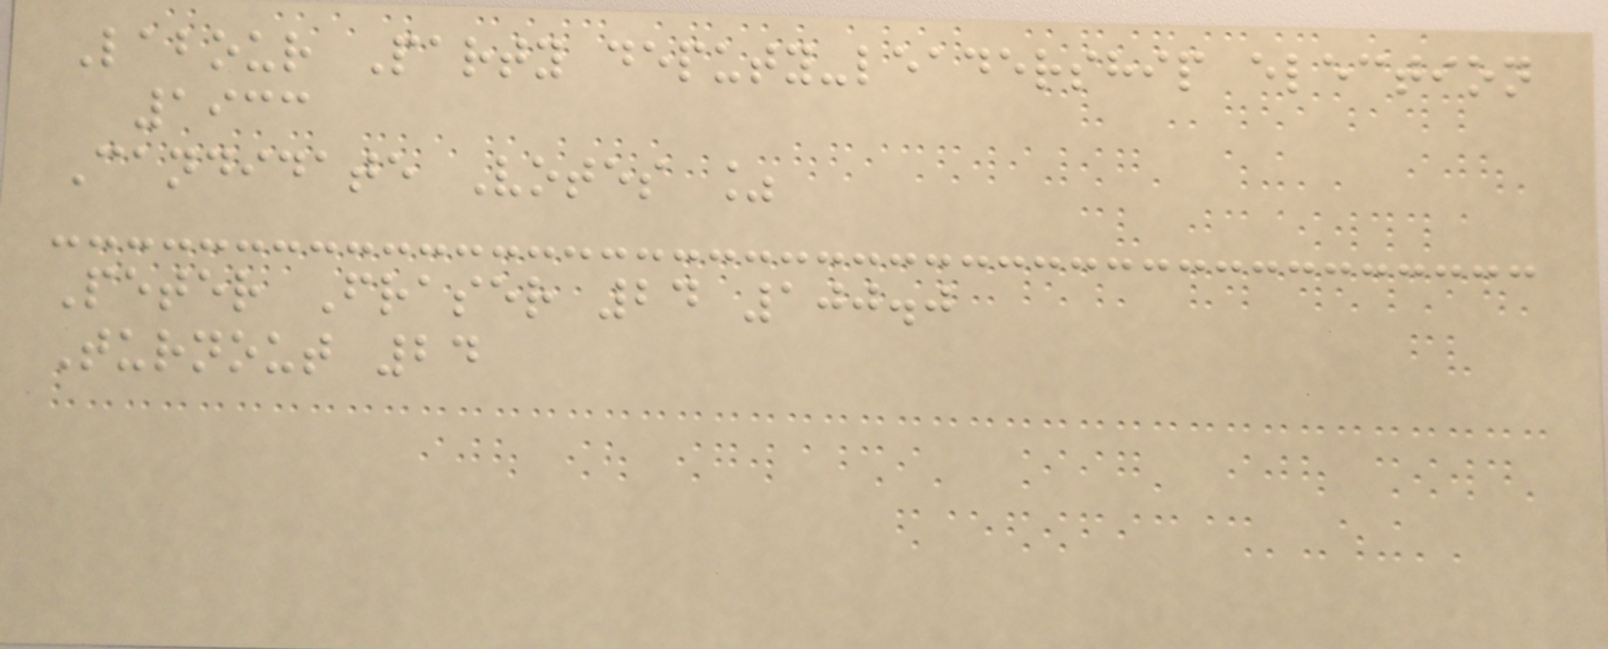Labour Party deputy-leadership election
1933
Candidate Votes %
Peter Fraser 24 100.0
Turnout 24
